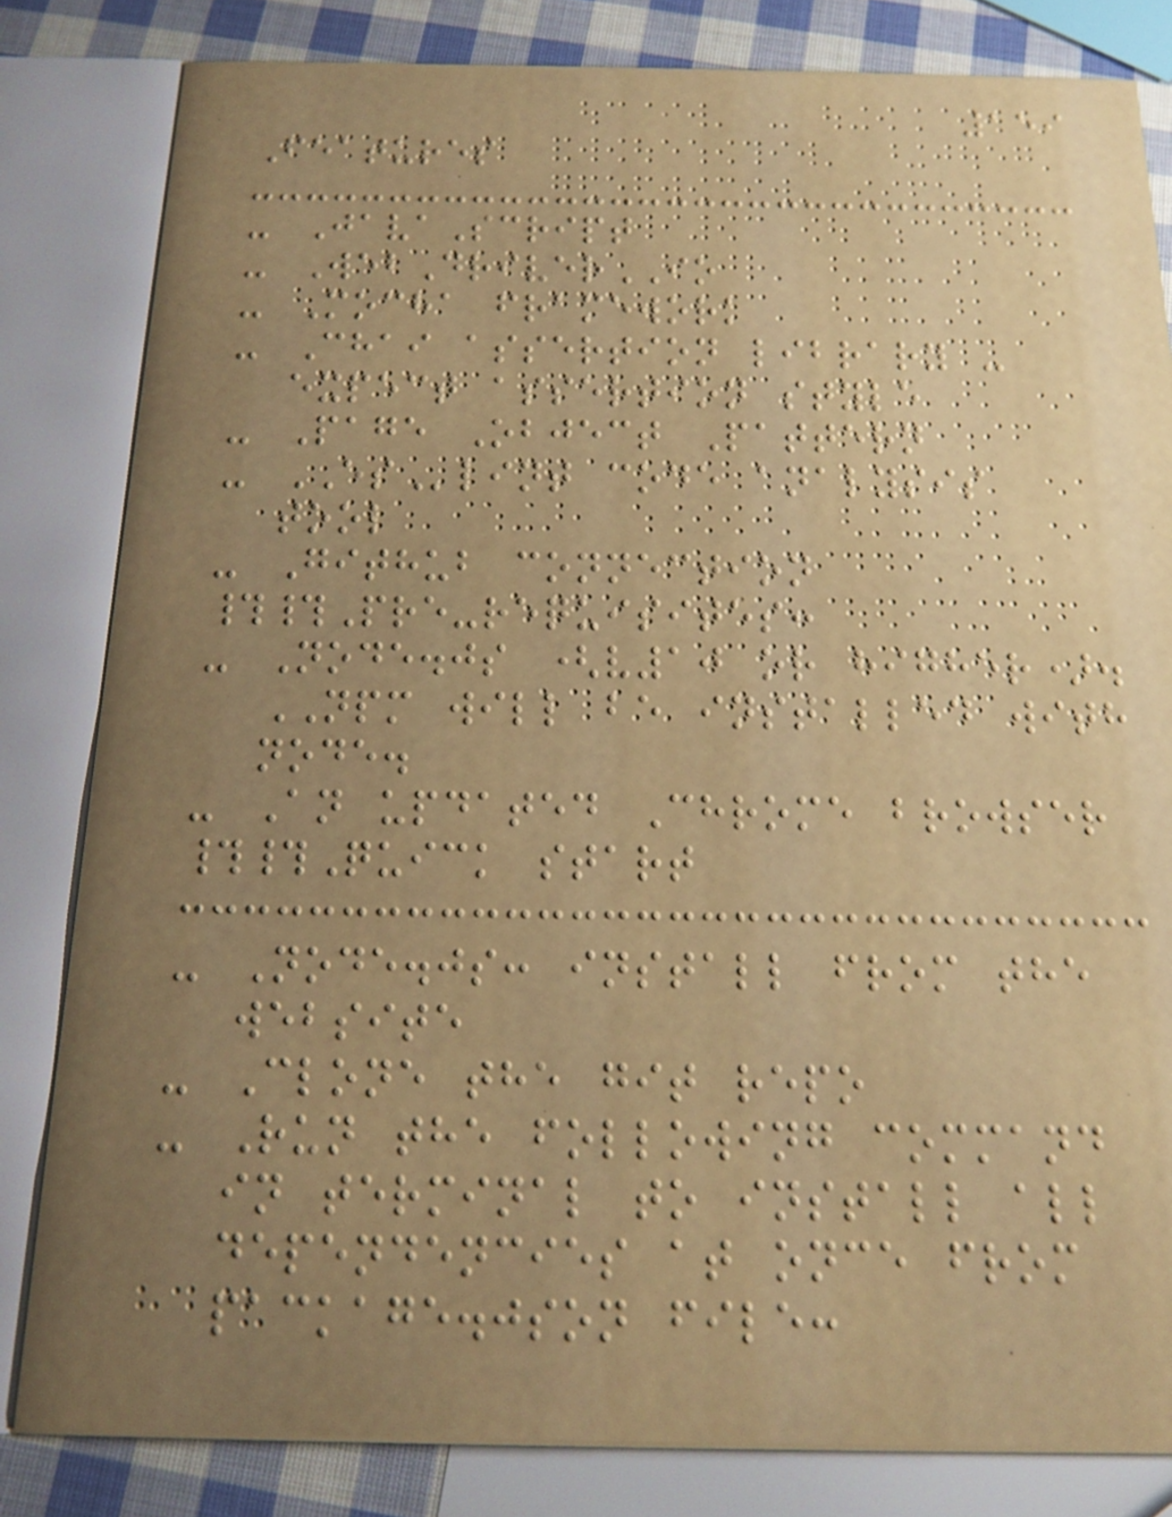159
Features
- JavaScript
- WebDriverIO
- Mocha framework
- Chai assertion library -
expect assertion style
- Page Object Pattern
- ESlint code analysis
tool
- Github connection
##Pre-requisites:
- Node.js (v10 or higher).
NPM will be installed with
node.
- An updated Chrome browser
##Quick start
- Node.js: install from the
website
- Clone the git repo
- Run the following command
in terminal to install all
dependencies at once from
package.json file:
